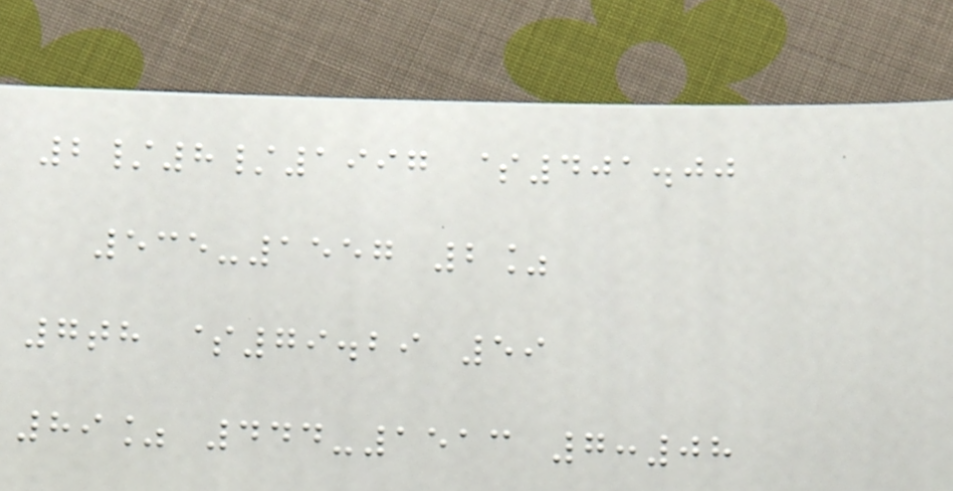2/8/1997 $401.00
535-1557 2%
7th $79.29 59
89% 444-1513 7:08
